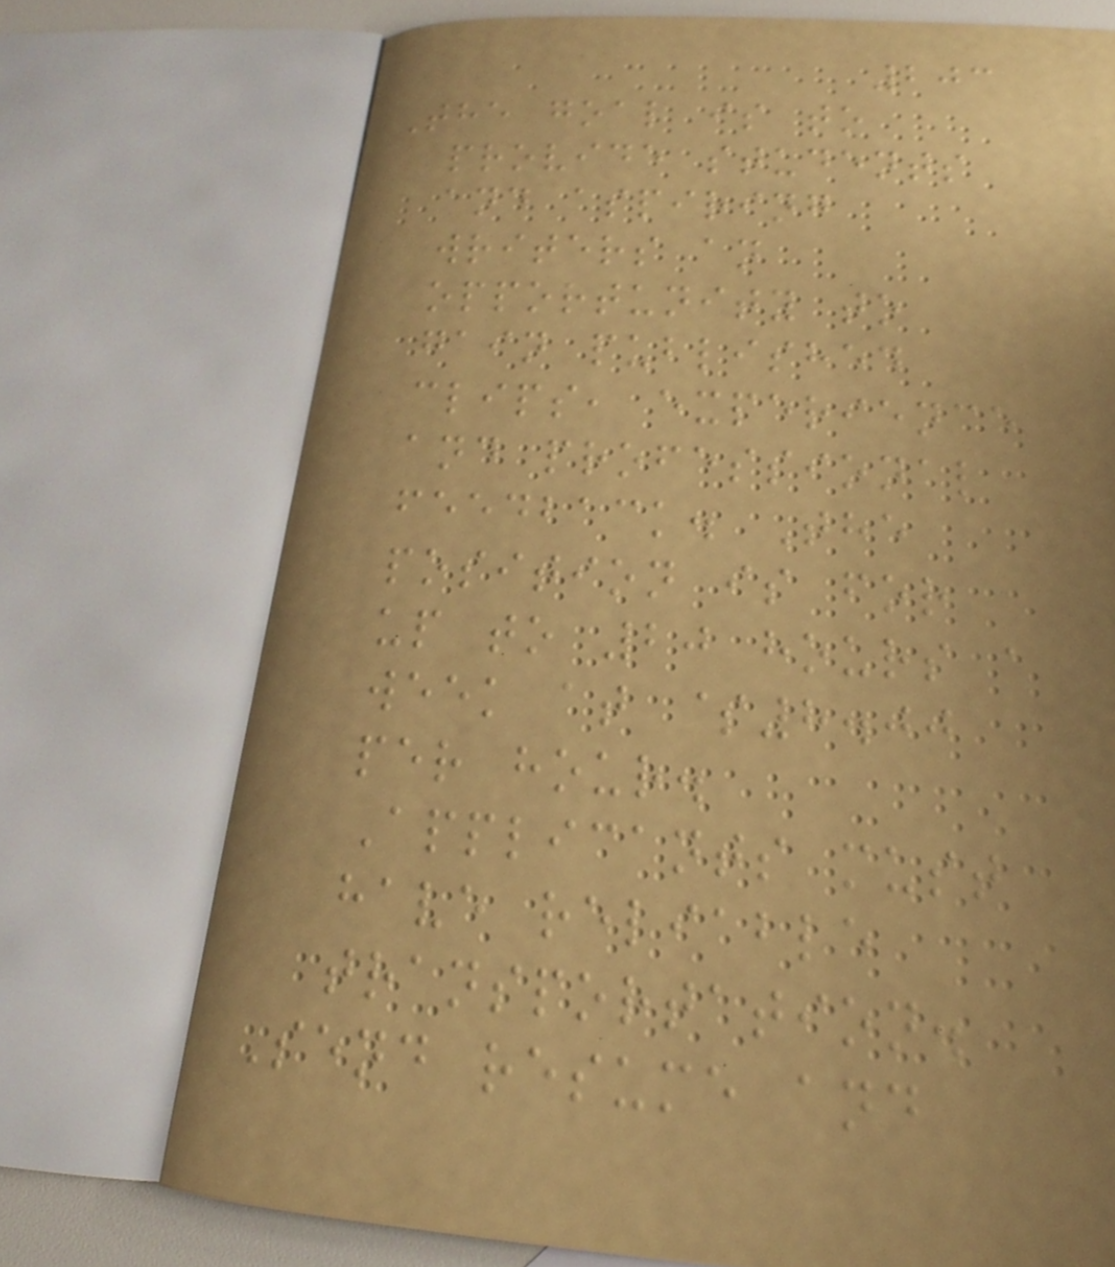203
The goal is to
provide students
and aspiring
writers an
opportunity to
gain published
clips, experience
and professional
feedback. The
position is for
up to 20 hours a
week at $8.00
per hour.
Applicants must
have reliable
transportation.
Send resume and
